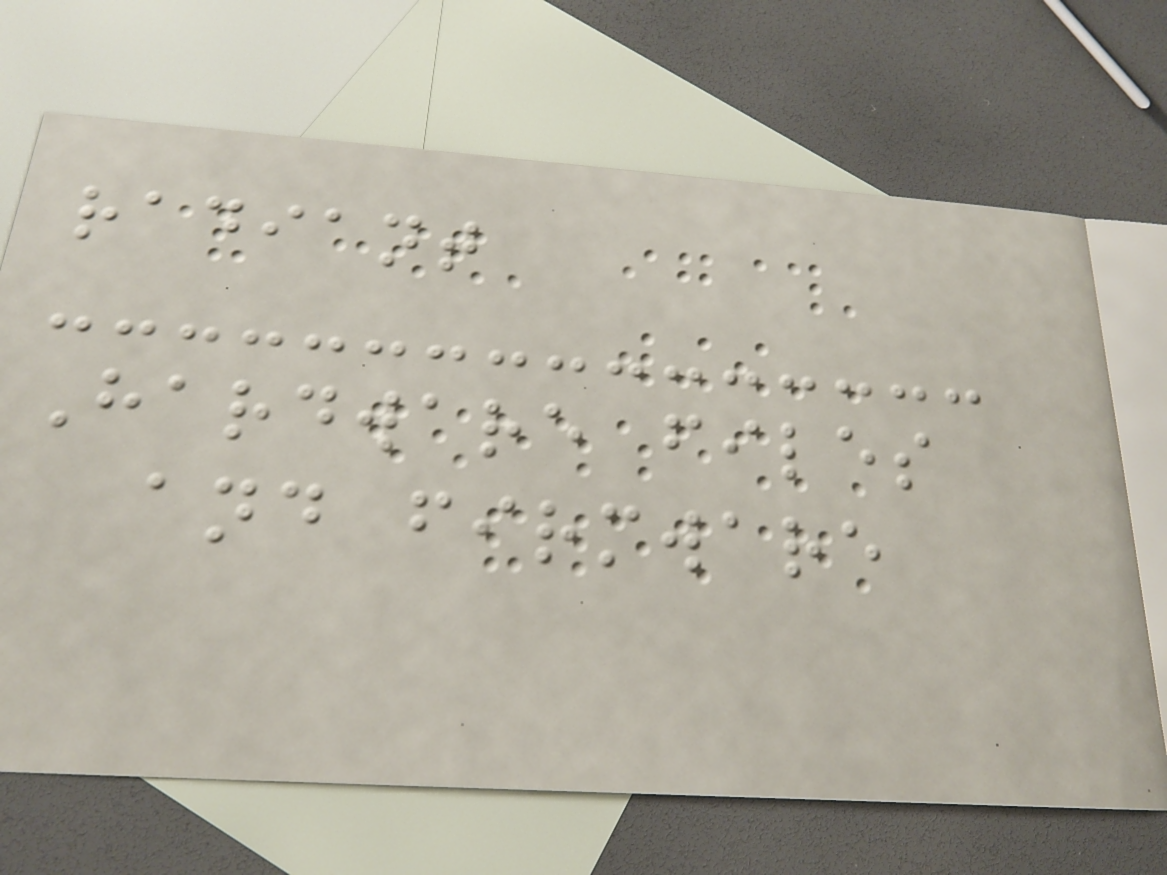radiant
Hardware files
and firmware
